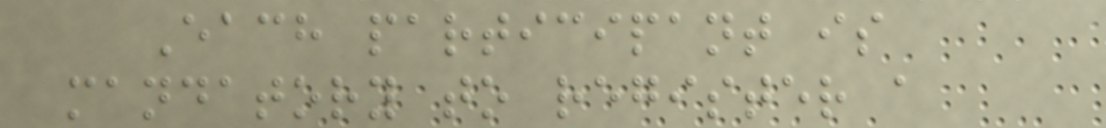Each participant is
mandatory to register a
